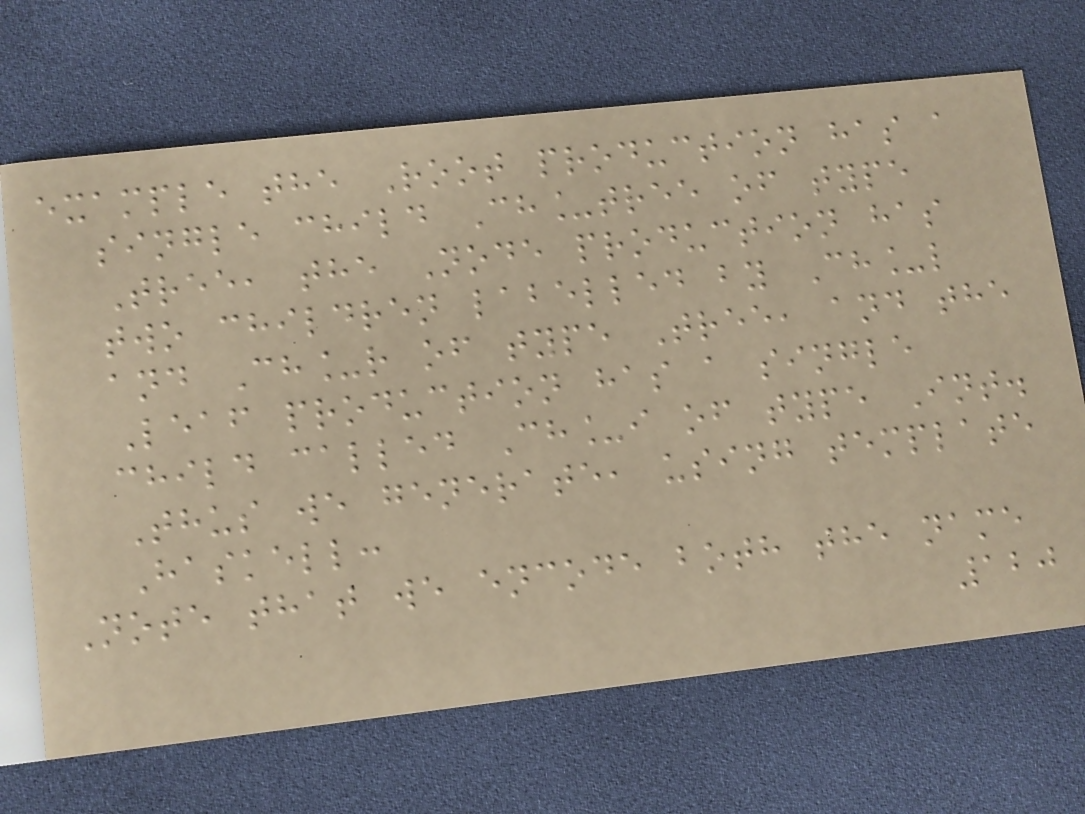example the Root production has a
single child Ch_tree of type
Tree, the Node production has
two children labelled by Ch_l
and Ch_r of type Tree, and the
Leaf production has a single
child called Ch_i of type Int.
Thus we generate, using template
Haskell:
Note that we encode both the name
120
